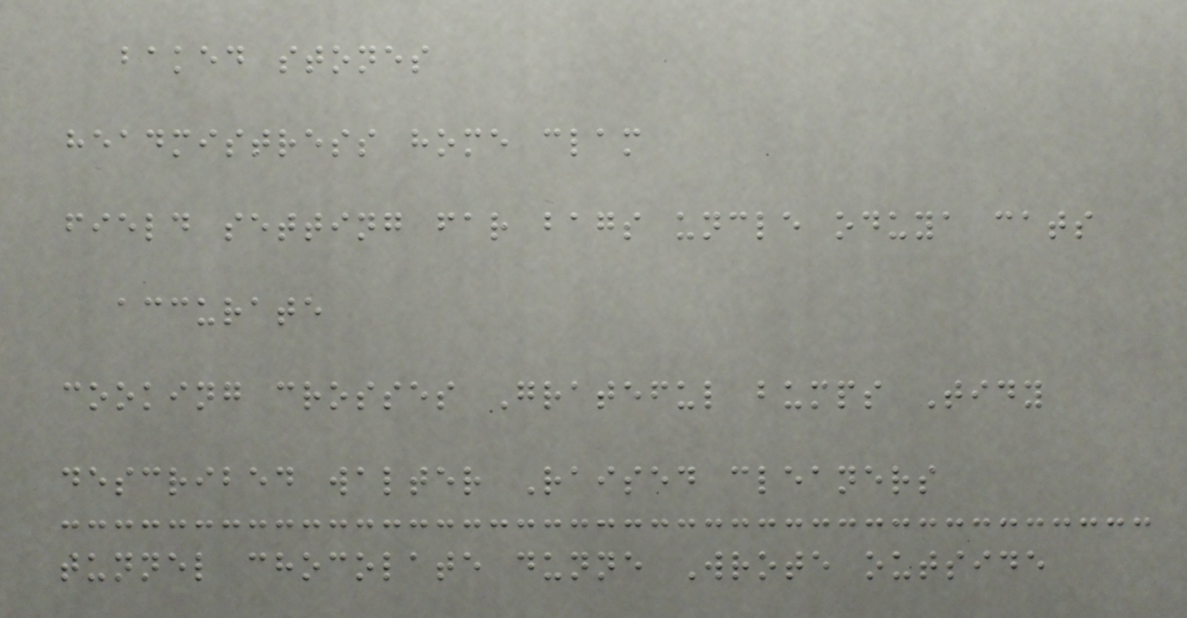baked stones
headmistress home clam
field setting far bags uncle oduya cats
accurate
cooking crosses Grateful bumps Tidy
described walter Raised cleaners
tunnel chocolate dunne Wrote outside
